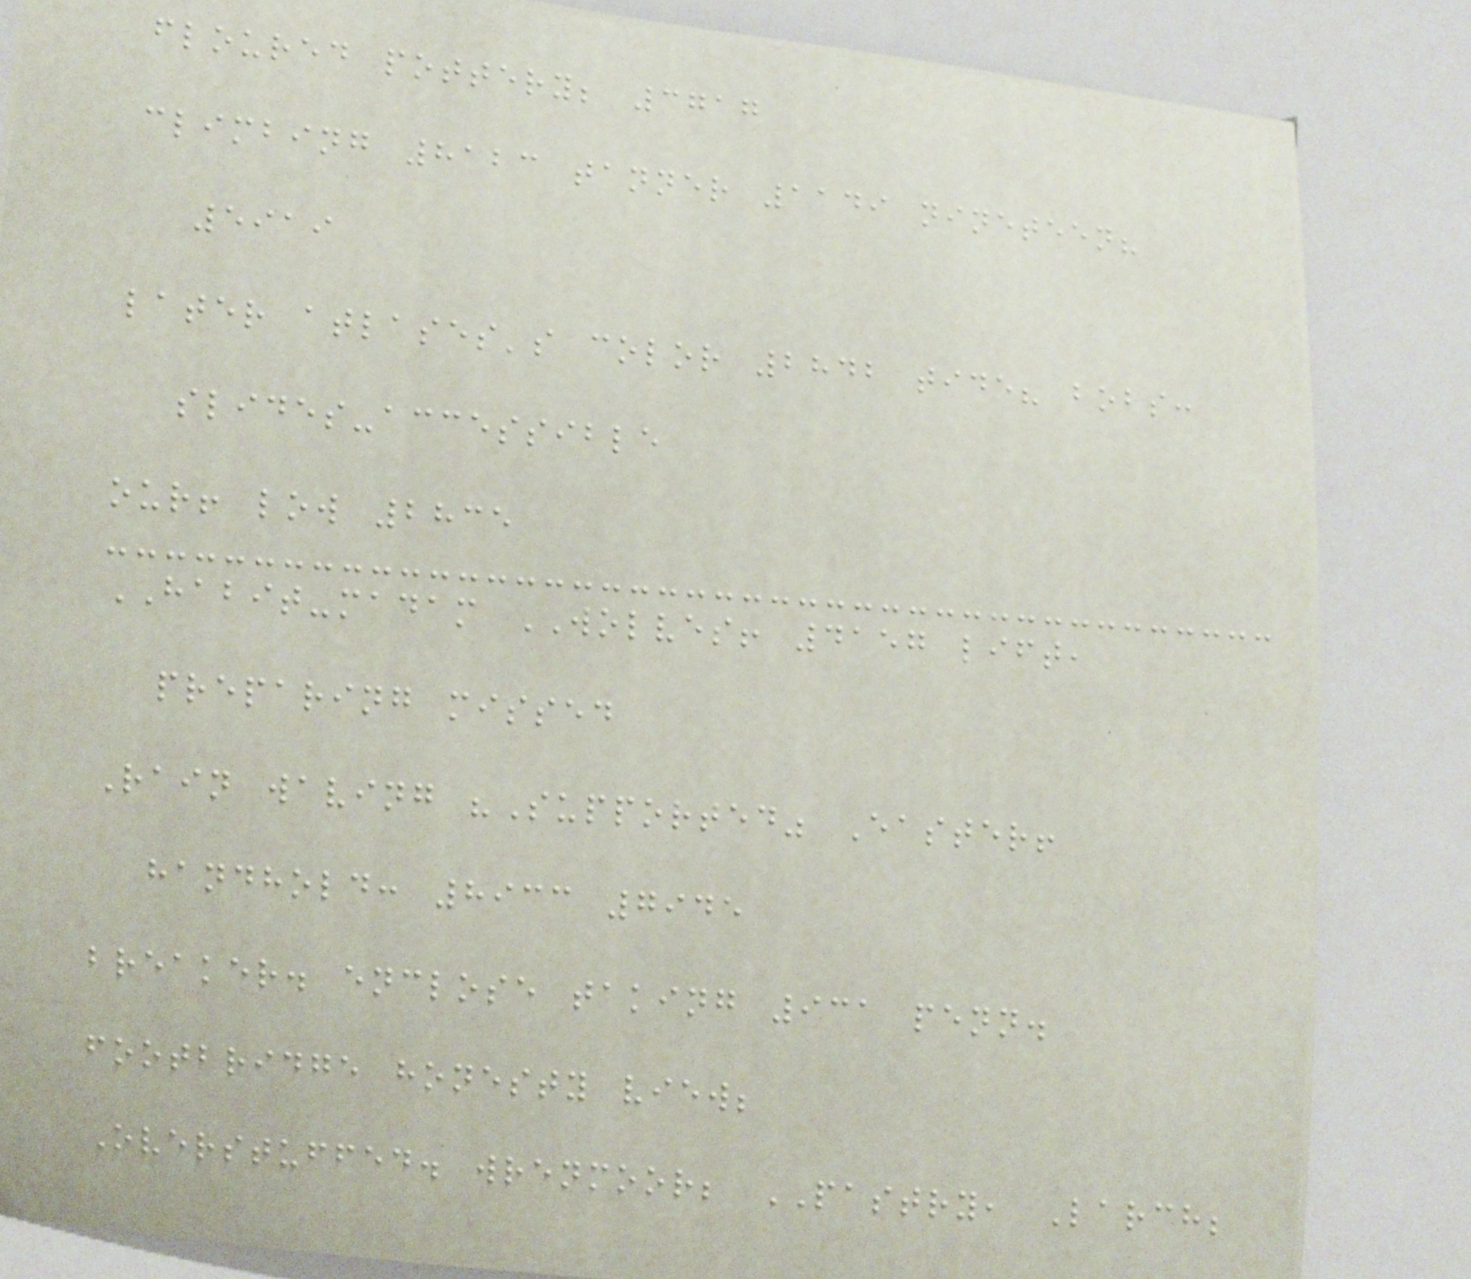floured pottery; 3717
climbing 8123 tanner 1149 nineteen?
5919
later atlases's color 2842 tide? bobs:
slides-accessible
our! low 2835
HABIT-madam WOLVES! 4157 lift,
preparing missed
Rain waving "Supported" Easter!
handhold: 8933 7945
breaker. enclose taking 931 penn.
footbridge honesty view;
Overstuffed. wrenmoor; PASTRY, Larch;
